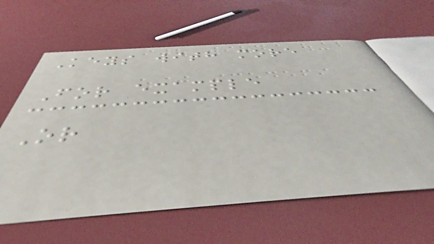Keys with more
For example
Or
